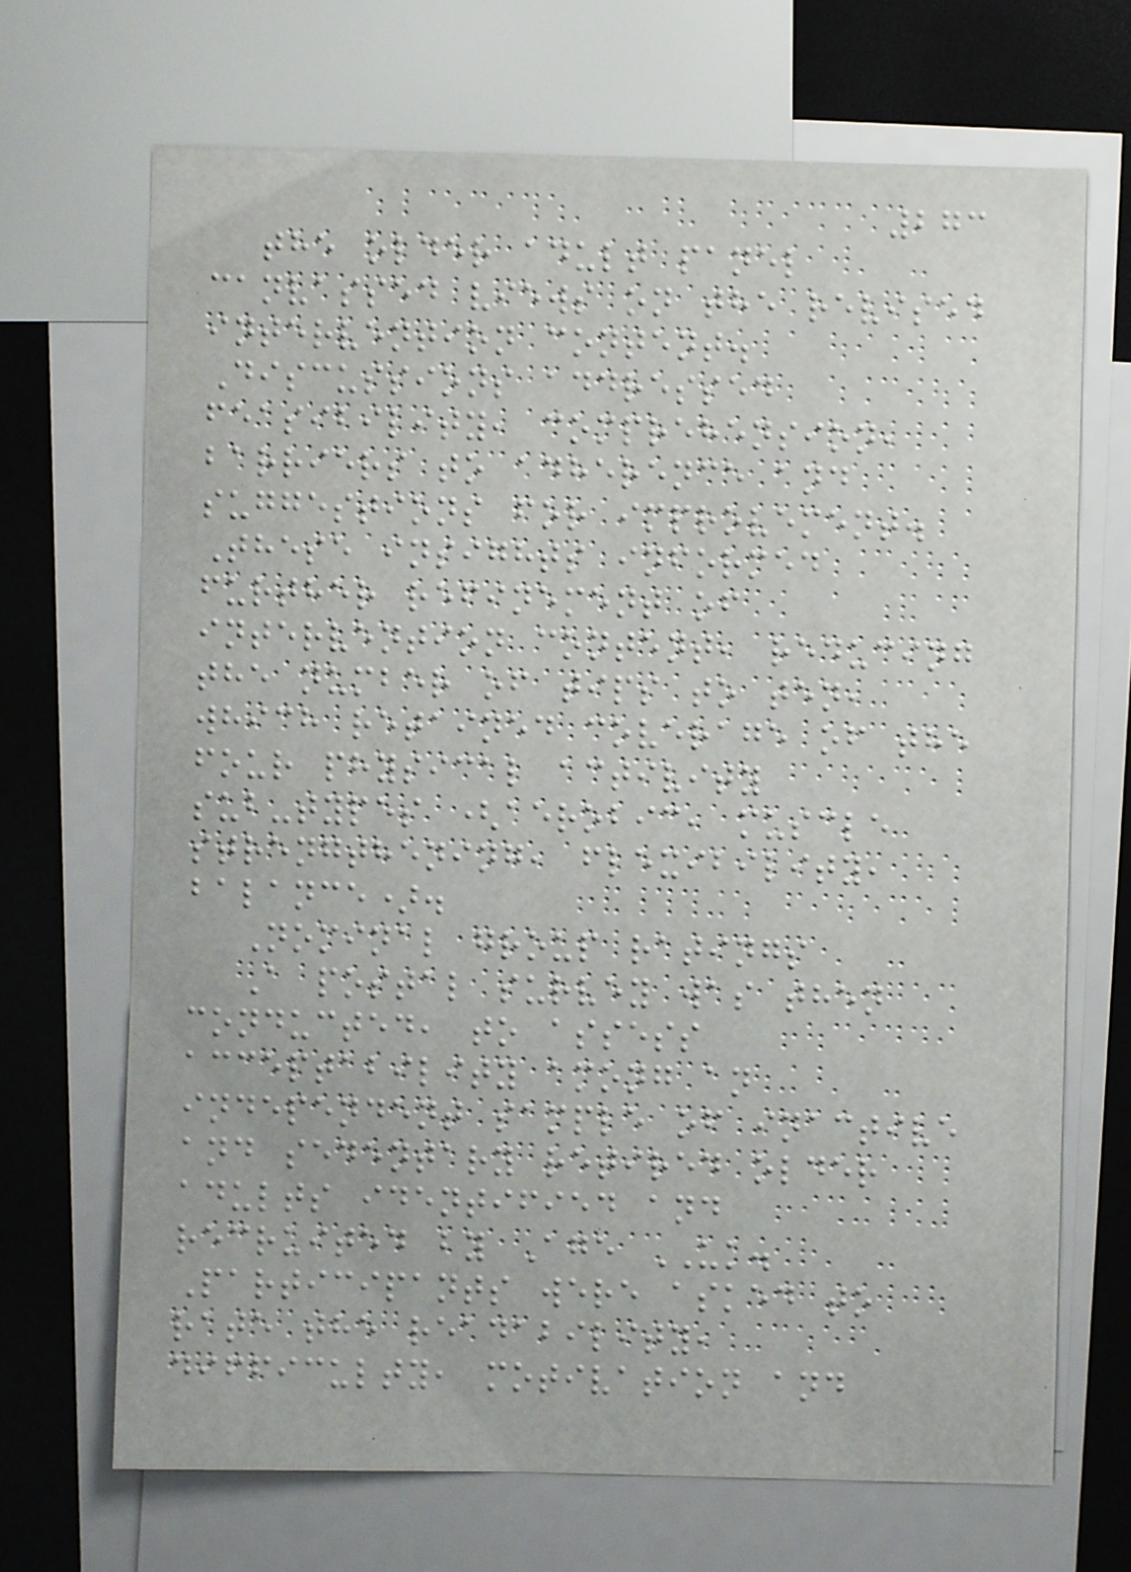273
the older adult panel
canvassed views on the revised
intervention content.
Discussions addressed
feasibility, comprehension,
barriers to adherence and
suggestions for improvement.
These insights informed
further refinement of
intervention content, reducing
the number of tips to ten,
which retained coverage of the
four physical activity
sub-types (aerobic, muscle
strengthening, flexibility,
balance).
Nominal group ratings
A postal survey was then
conducted, to assess
acceptability among an
independent sample of inactive
and sedentary retired older
adults identified and
recruited by Age UK.
Participants were asked to
rate the readability,
difficulty, motivation and
